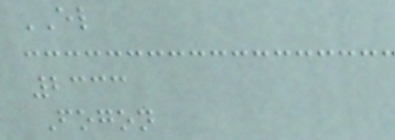EL
2333
Fogon
